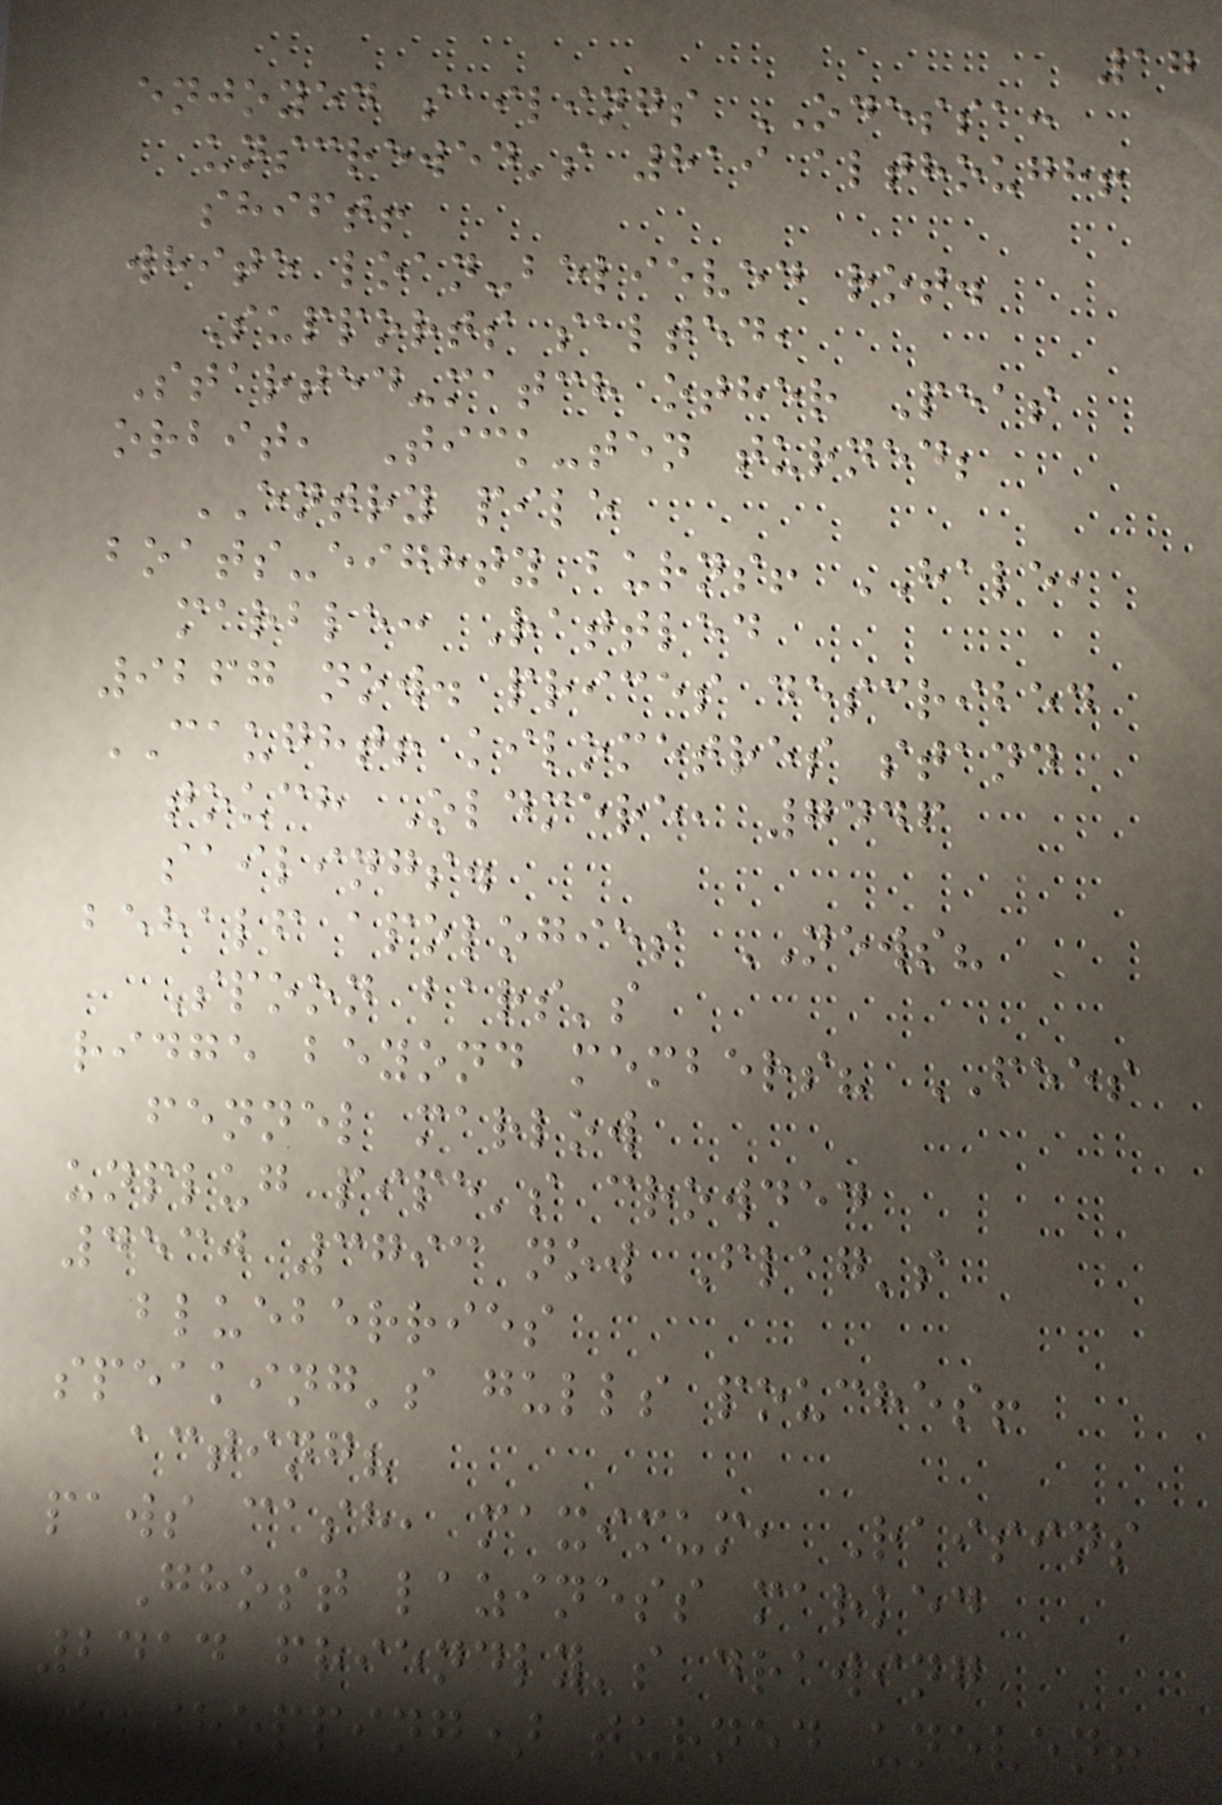17
enjoyed sailings ODESSA:
unscrewed's 819 although!
shift!
white loan-believed rot.
Supports salted,
Started-match other Peas
orbit, Tick-ten turned;
ENTRY pile
boats-eighty burns! HALE,
marble: Rattled
9267 now. prices described
CAUGHT! kilometres stand
touch Oldmere, 7446
sailings.
behalf apologies NEWS?
Spoon bars's
ridge beyond members? FEES
fennel marlow
unplug pipe's crowded
4530 3793 now Flag's
blueberries
speaking's gulls pouches!
acting?
paws cash, maximum, Raisins
Ghost laziness marked
2414 friendly's drawing
(Shopping) turned uneven!
